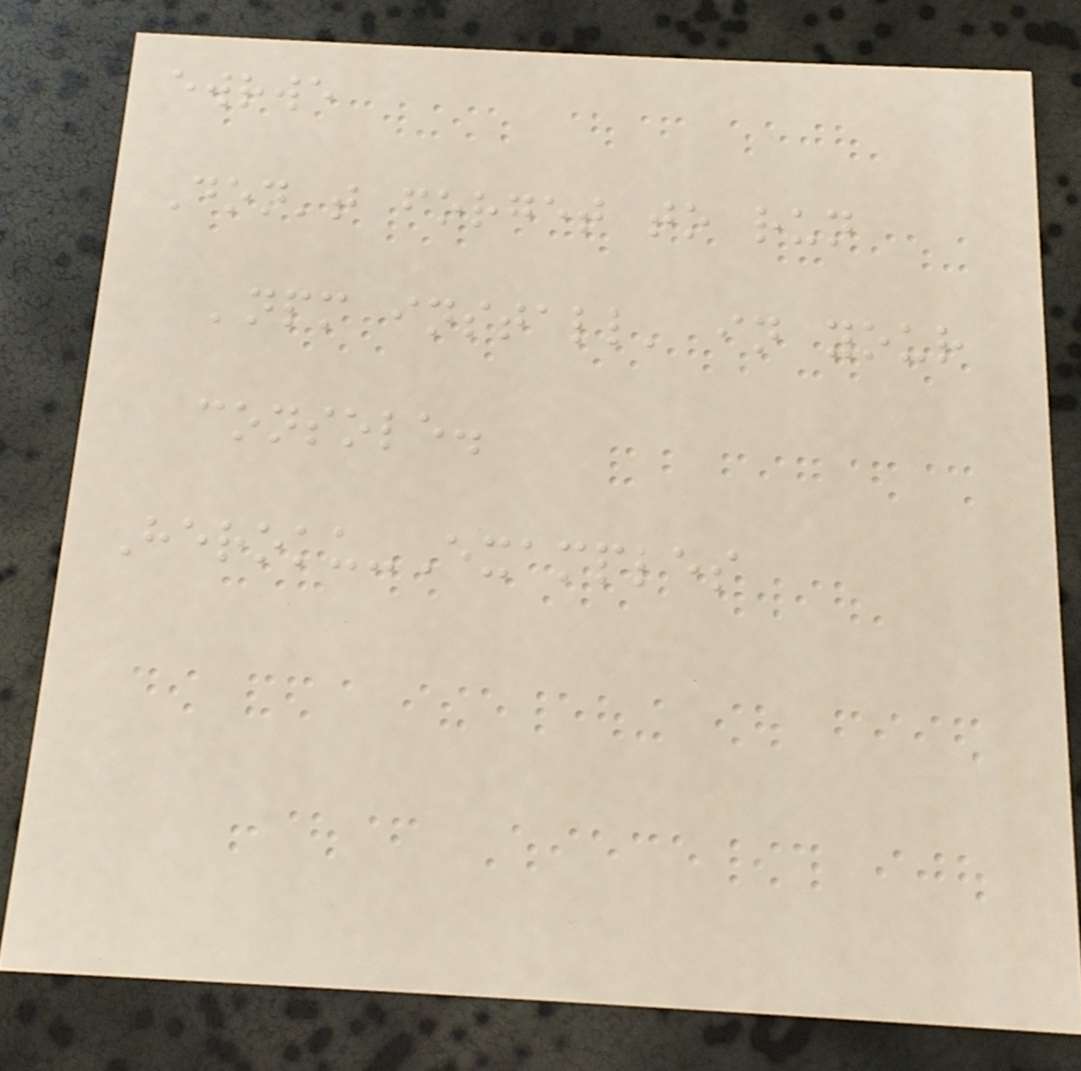ewrwe
Don't forget to run
'npm install' in your
console.
Heroku-Examples
